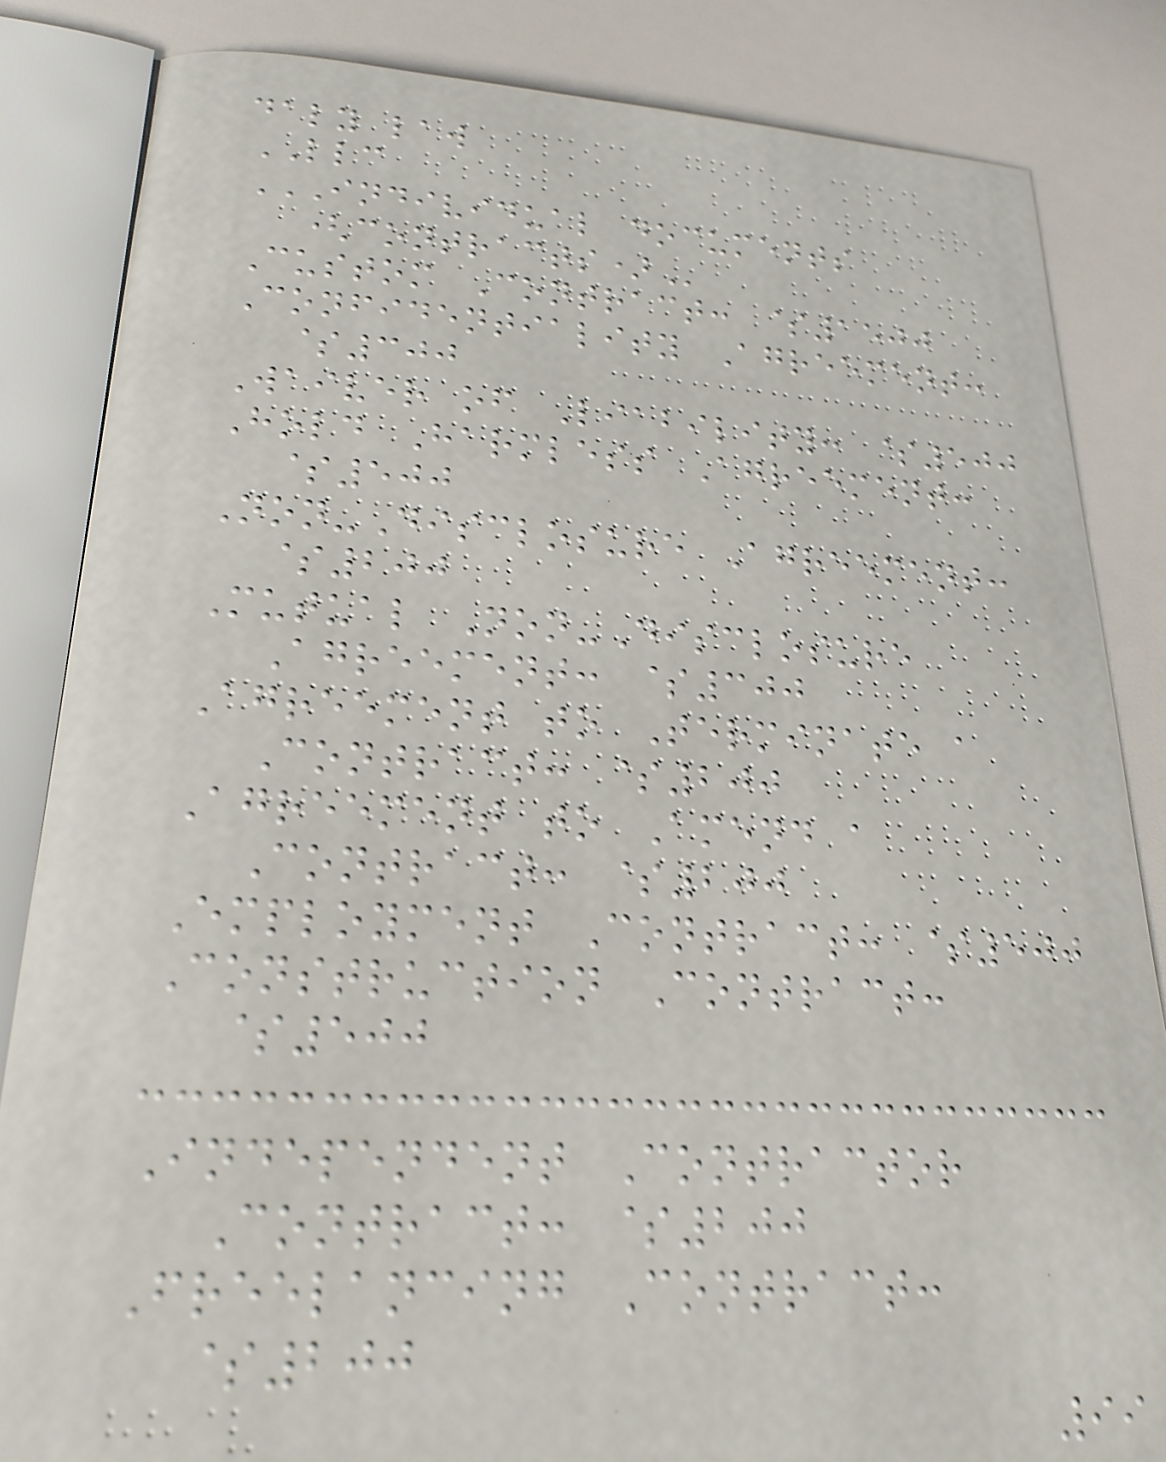daly law
LLC
INDIVIDUAL DOCUMENTS
(CONTRACTS)
Custom Contract: $1500
Confidentiality Agreement:
$300
Waiver of Liability: $500
Hold Harmless Agreement:
$500
Non-Disclosure Agreement:
$200
Mutual Non-Disclosure
Agreement: $300
Agreement to Terminate a
Contract: $200
Agreement to Amend a
Contract: $200
Employment Contract: $500
Construction Contract:
$500
Independent Contractor
Contract: $200
Freelancing Contract:
$200
99
